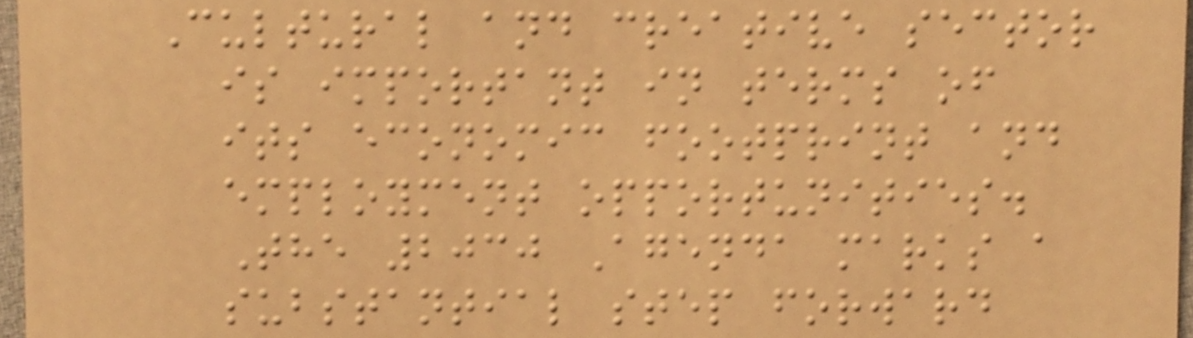Cultural and creative sector
is important in terms of
its economic footprint and
employment opportunities.
The 2030 Agenda marks a
substantial step forward
